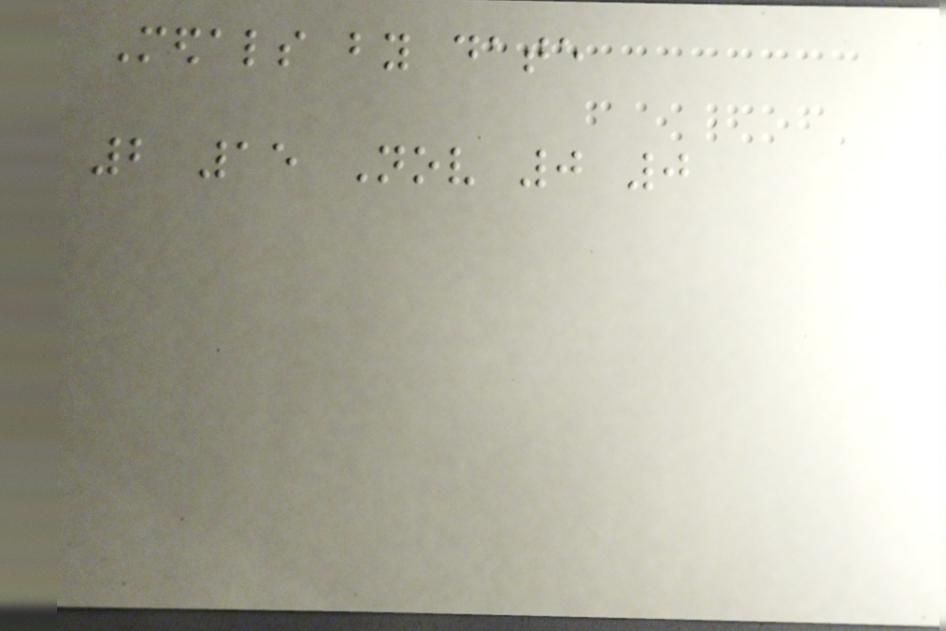Medals by date
2 15 Nov 0 0
